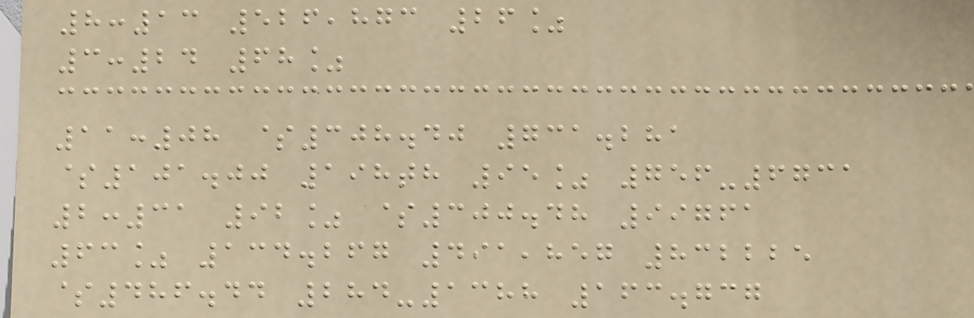8:13 526,873 26%
3:24 68%
11:08 $308.40 731.281
$101.00 198th 95% 756-6731
2:31 92% $300.48 99761
63% 134.267 491,857 832225
$486.44 284-1388 163.737
